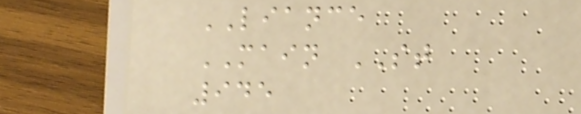LIANCE
MAIN ST
945
